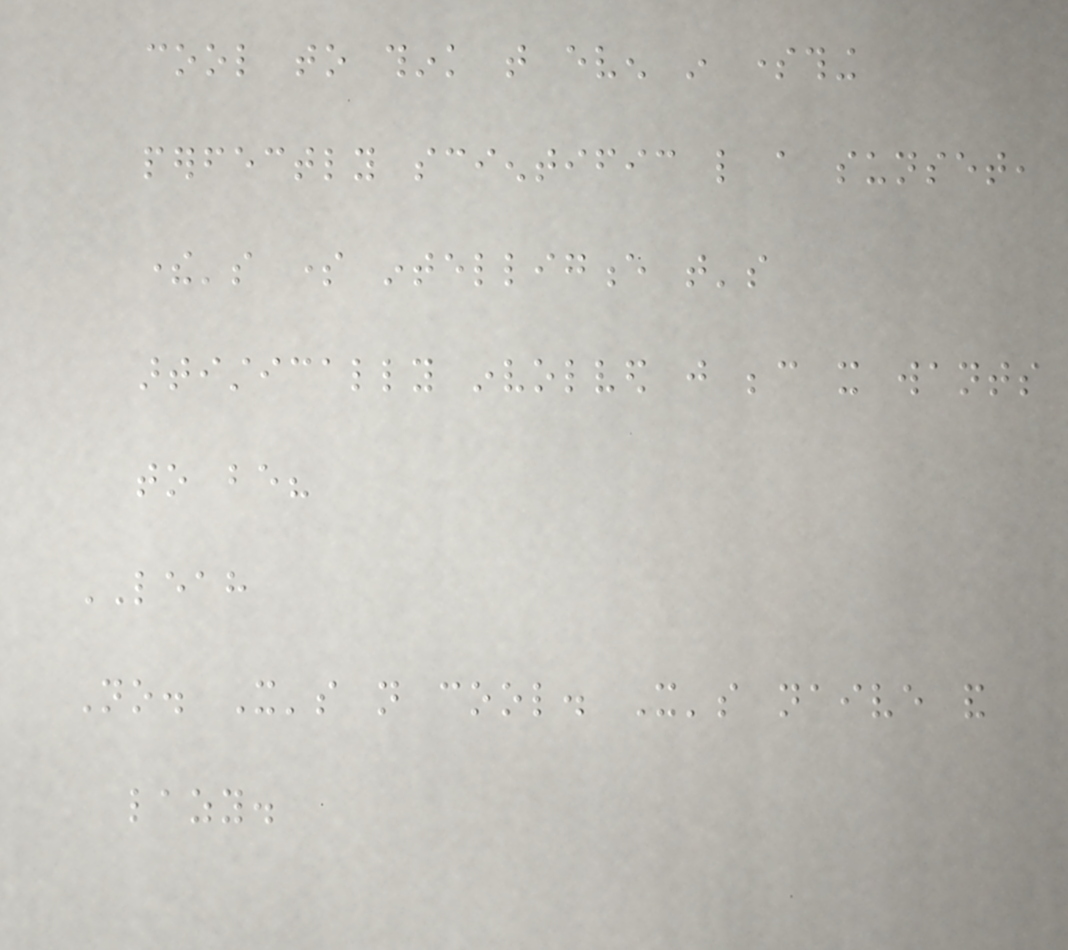cool to think that even in something
perfectly scientific like a sunset,
there's some intelligence that's
artistically involved just because it wants
to be?
LEAH
No. It's not cool. It's naive and
lazy.
